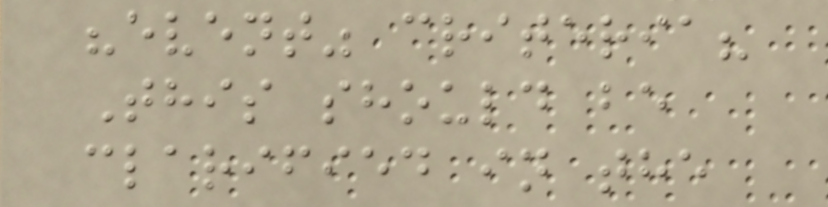"event" criteria?
This should be
clarified in the
